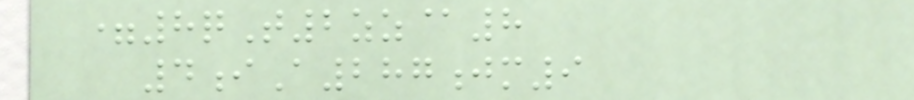=8qT2zz@8
4iA287jm9
